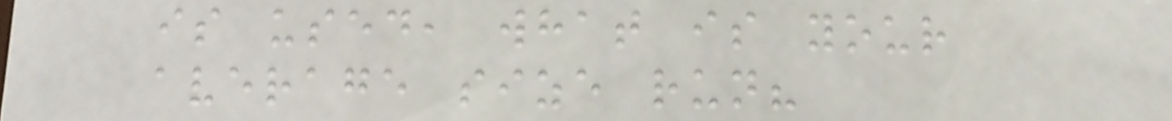is used, what is your
average size run?
